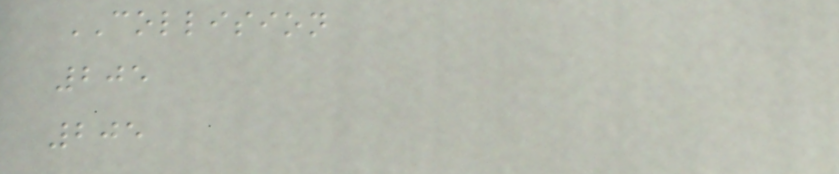COLLISION
205
205
